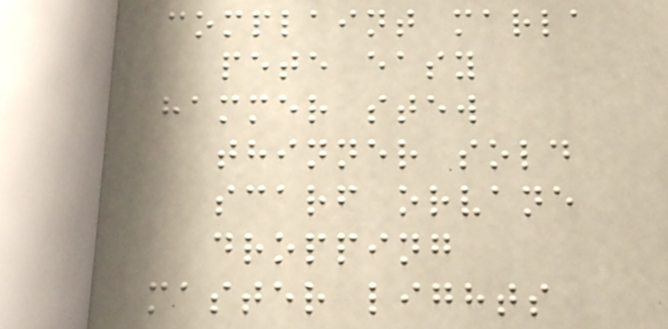complaint marla
pete easy
hammer stew
thinner sold
scarf orvane
dropping
master lights
